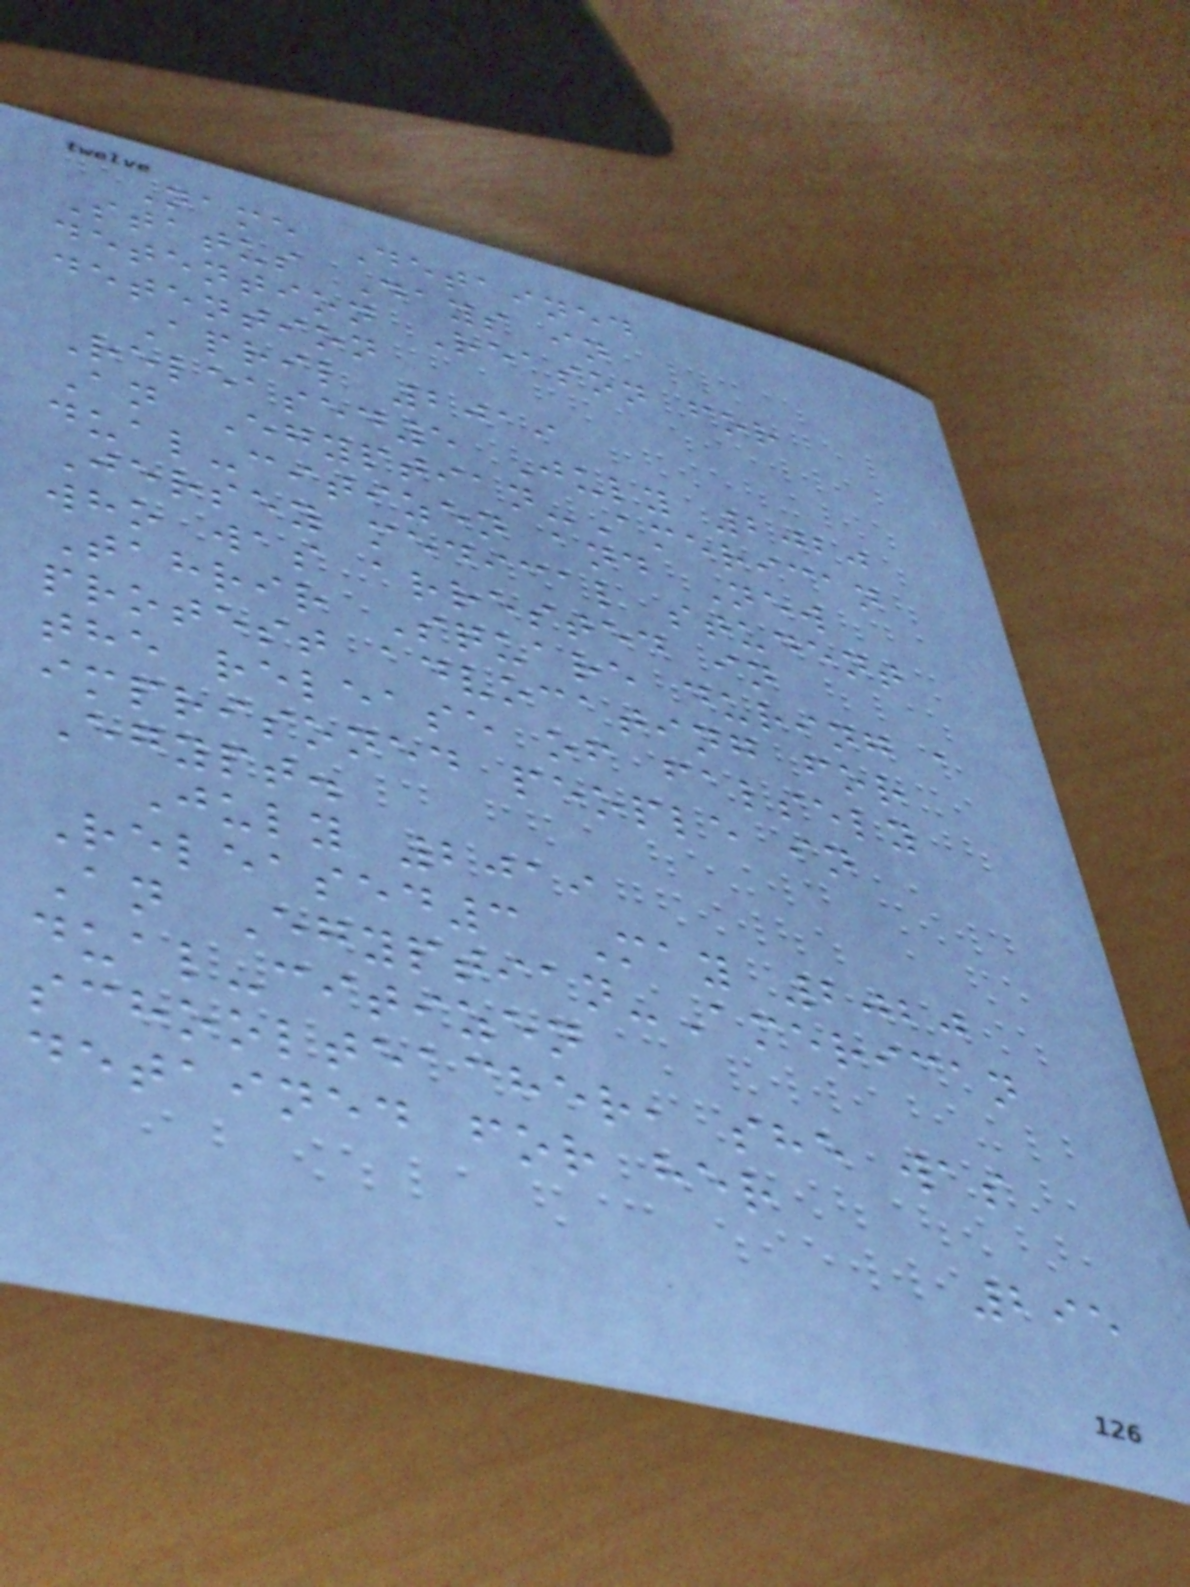Name Detained
Status Days in
detention Reason for
detention
April 2019
Released5 July 2020
An Egyptian-American
dual-citizen and New
Jersey medical student
who was arrested in
Tahrir Square during a
protest advocating for
the release of falsely
imprisoned people in
Egypt.
July 2019
Released3 May 2020
An Egyptian-American
dual-citizen
schoolteacher, she was
detained for her
295
